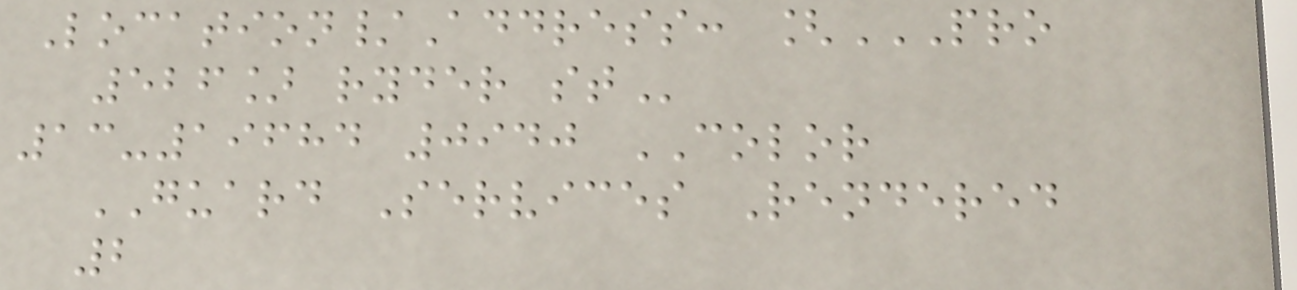Location/Address: [PRO
526] RYDER ST
13-19684 0940 COLOR
GUARD Services Rendered
2
